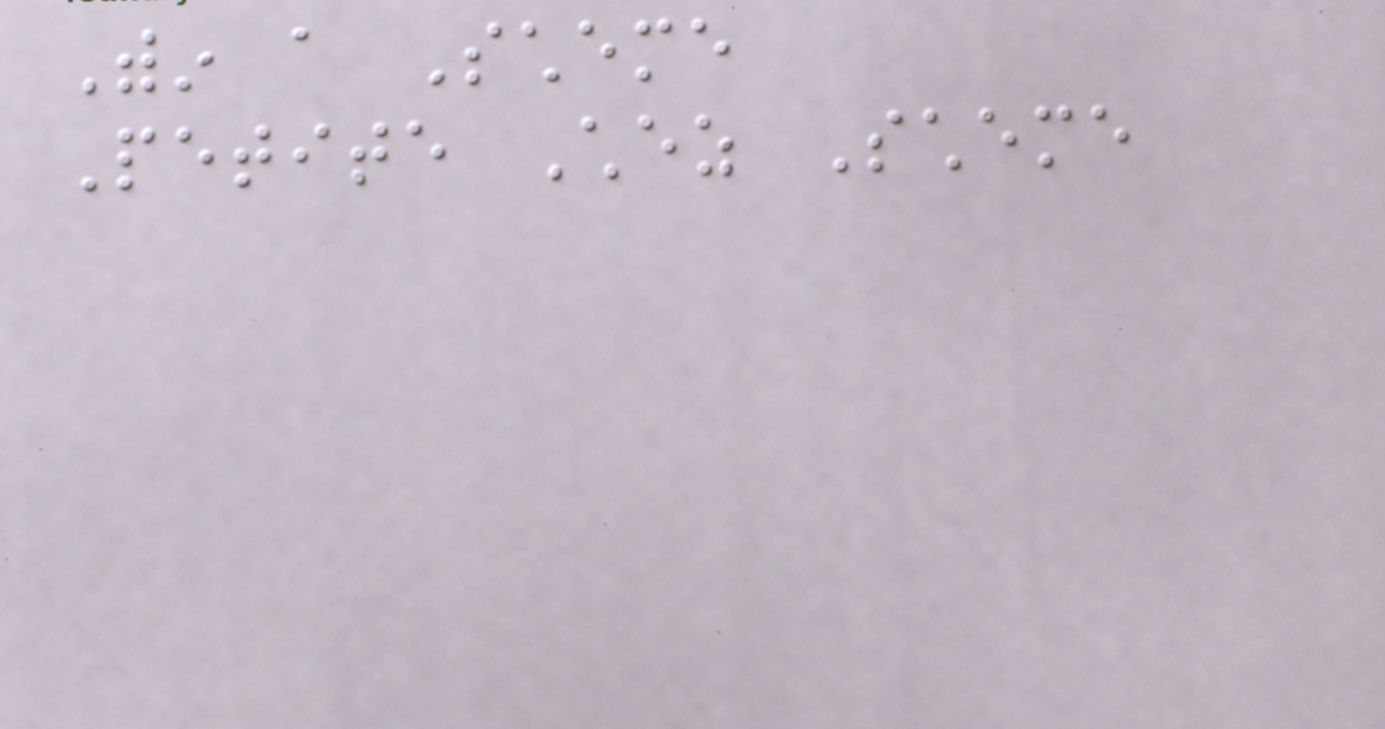Within a Scheme
Petite Chez Scheme
